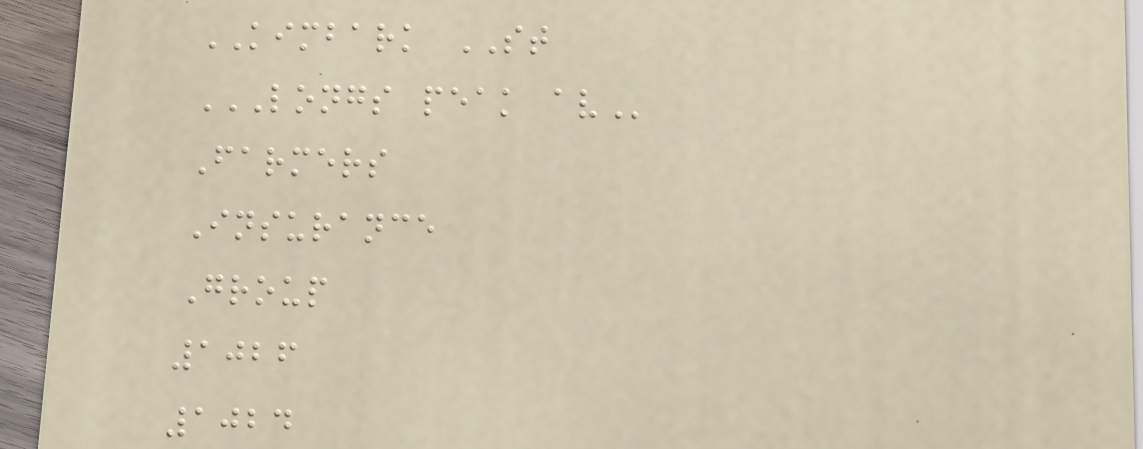KIMBARK ST
LONGS PEAK AV
Farmers
Insurance
Group
1026
1024
